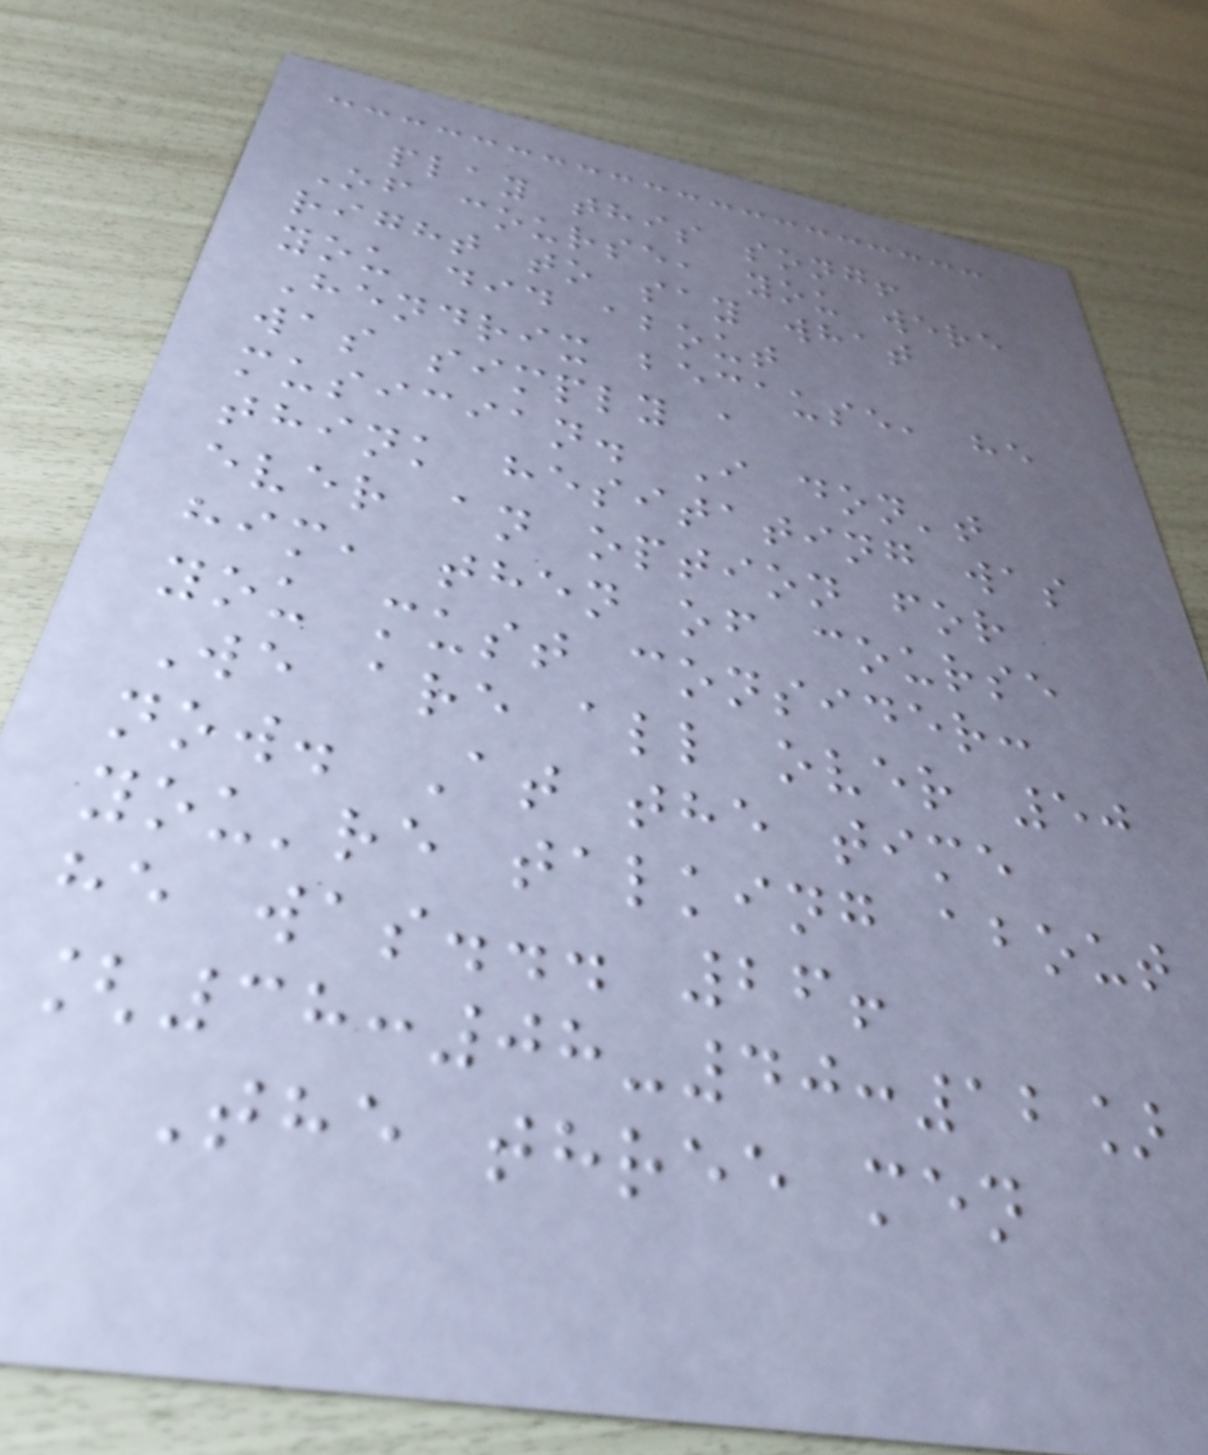play this song!
Of course, you were
right to say what
you did about
Hendrix because, he
was simply a
musician. I don't
think hesitating was
ever an option for
him, then of course
you must consider:
We are all over 50
now. At the time
you're talking about
he was... 26!
[38:08-40:12]
The three men
